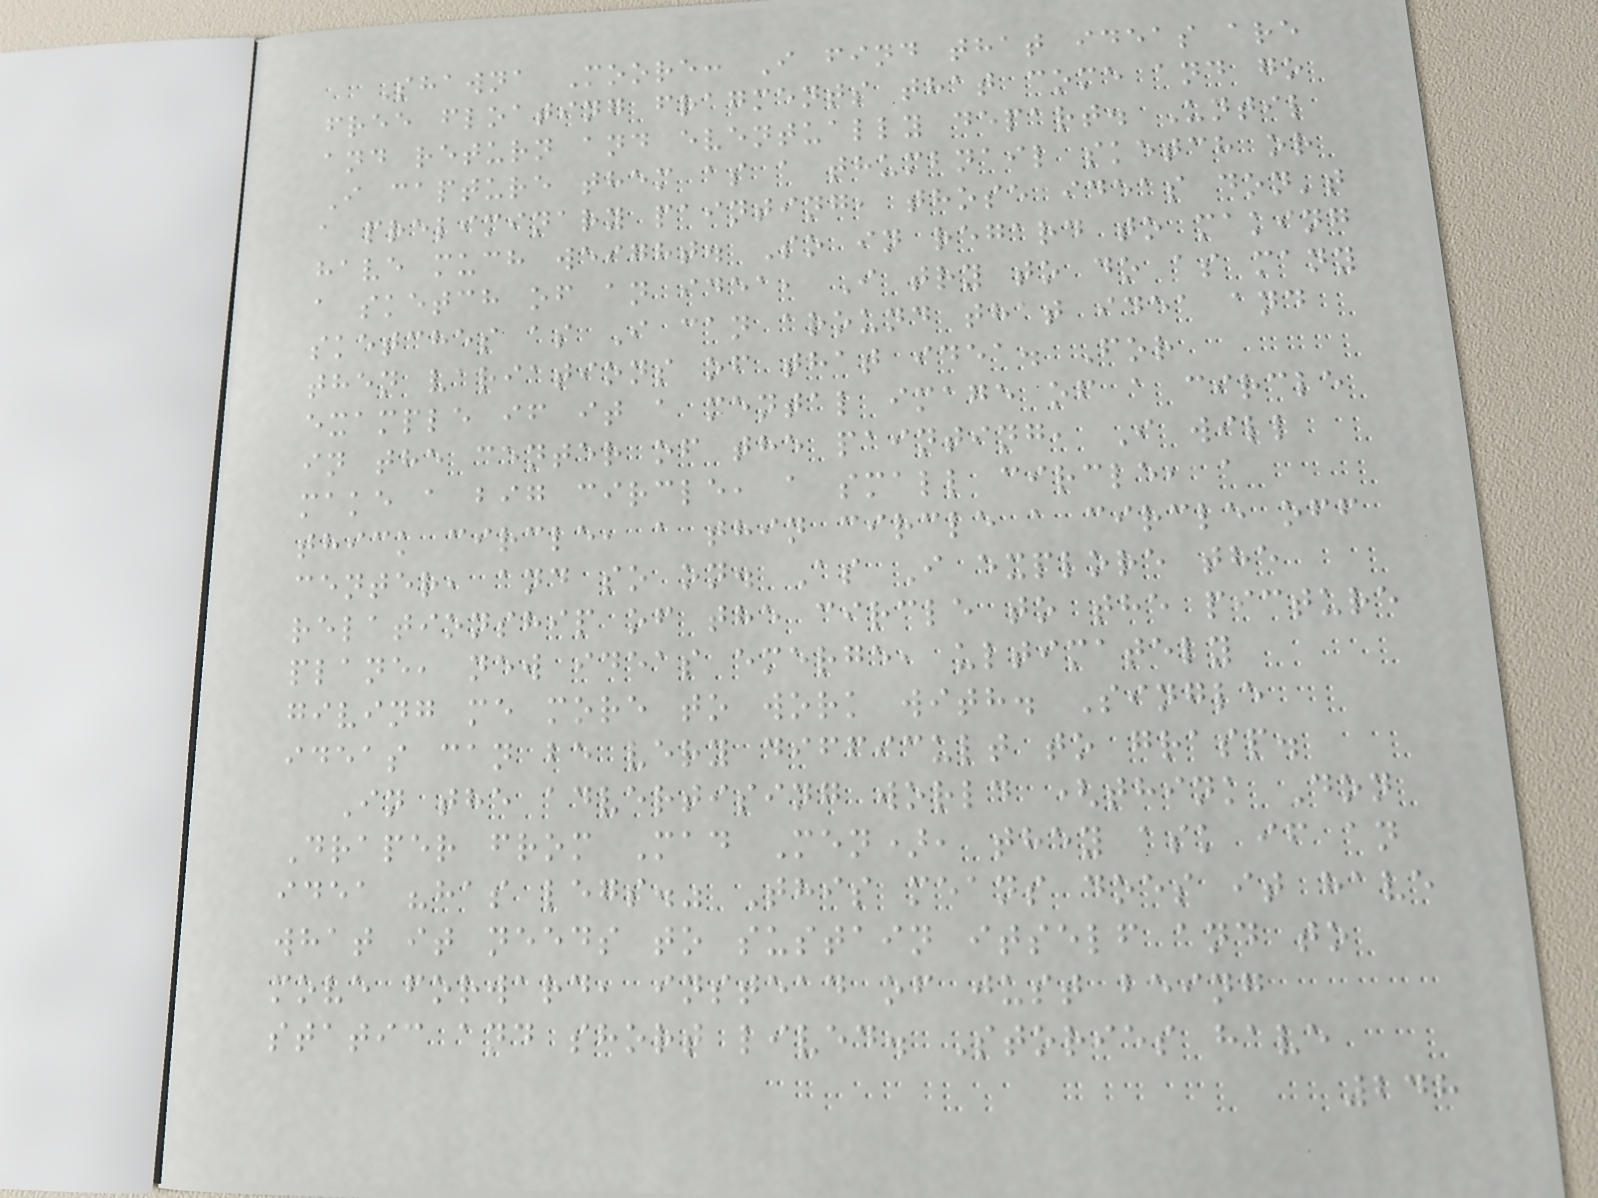Shawna Moore: I find that ideas are
free floating fragments that come and go
and return and eventually depart. Until
I capture them as a thumbnail sketch or
a preliminary painting, those ideas don't
have much weight. So in regard to making
a sketch of an idea, I try to do as many
sketches as I can around that idea and
then variations of that idea. For
example if it a mental image of a circle
in the center of the painting, I will
make a big circle, a small circle, a
thick circle, a thin circle a circle off
center, and so on. As I explore the
relationship of the circle to the picture
plane, new ideas emerge, ultimately
giving me more to work with. Single
ideas can be very difficult to grasp.
In the advertising world (think Don
Draper from Mad Men), they ask if an
idea "has legs." This means does it have
what it needs to sustain itself and to
move forward, instead of just being
static and short lived. Stories have
248
